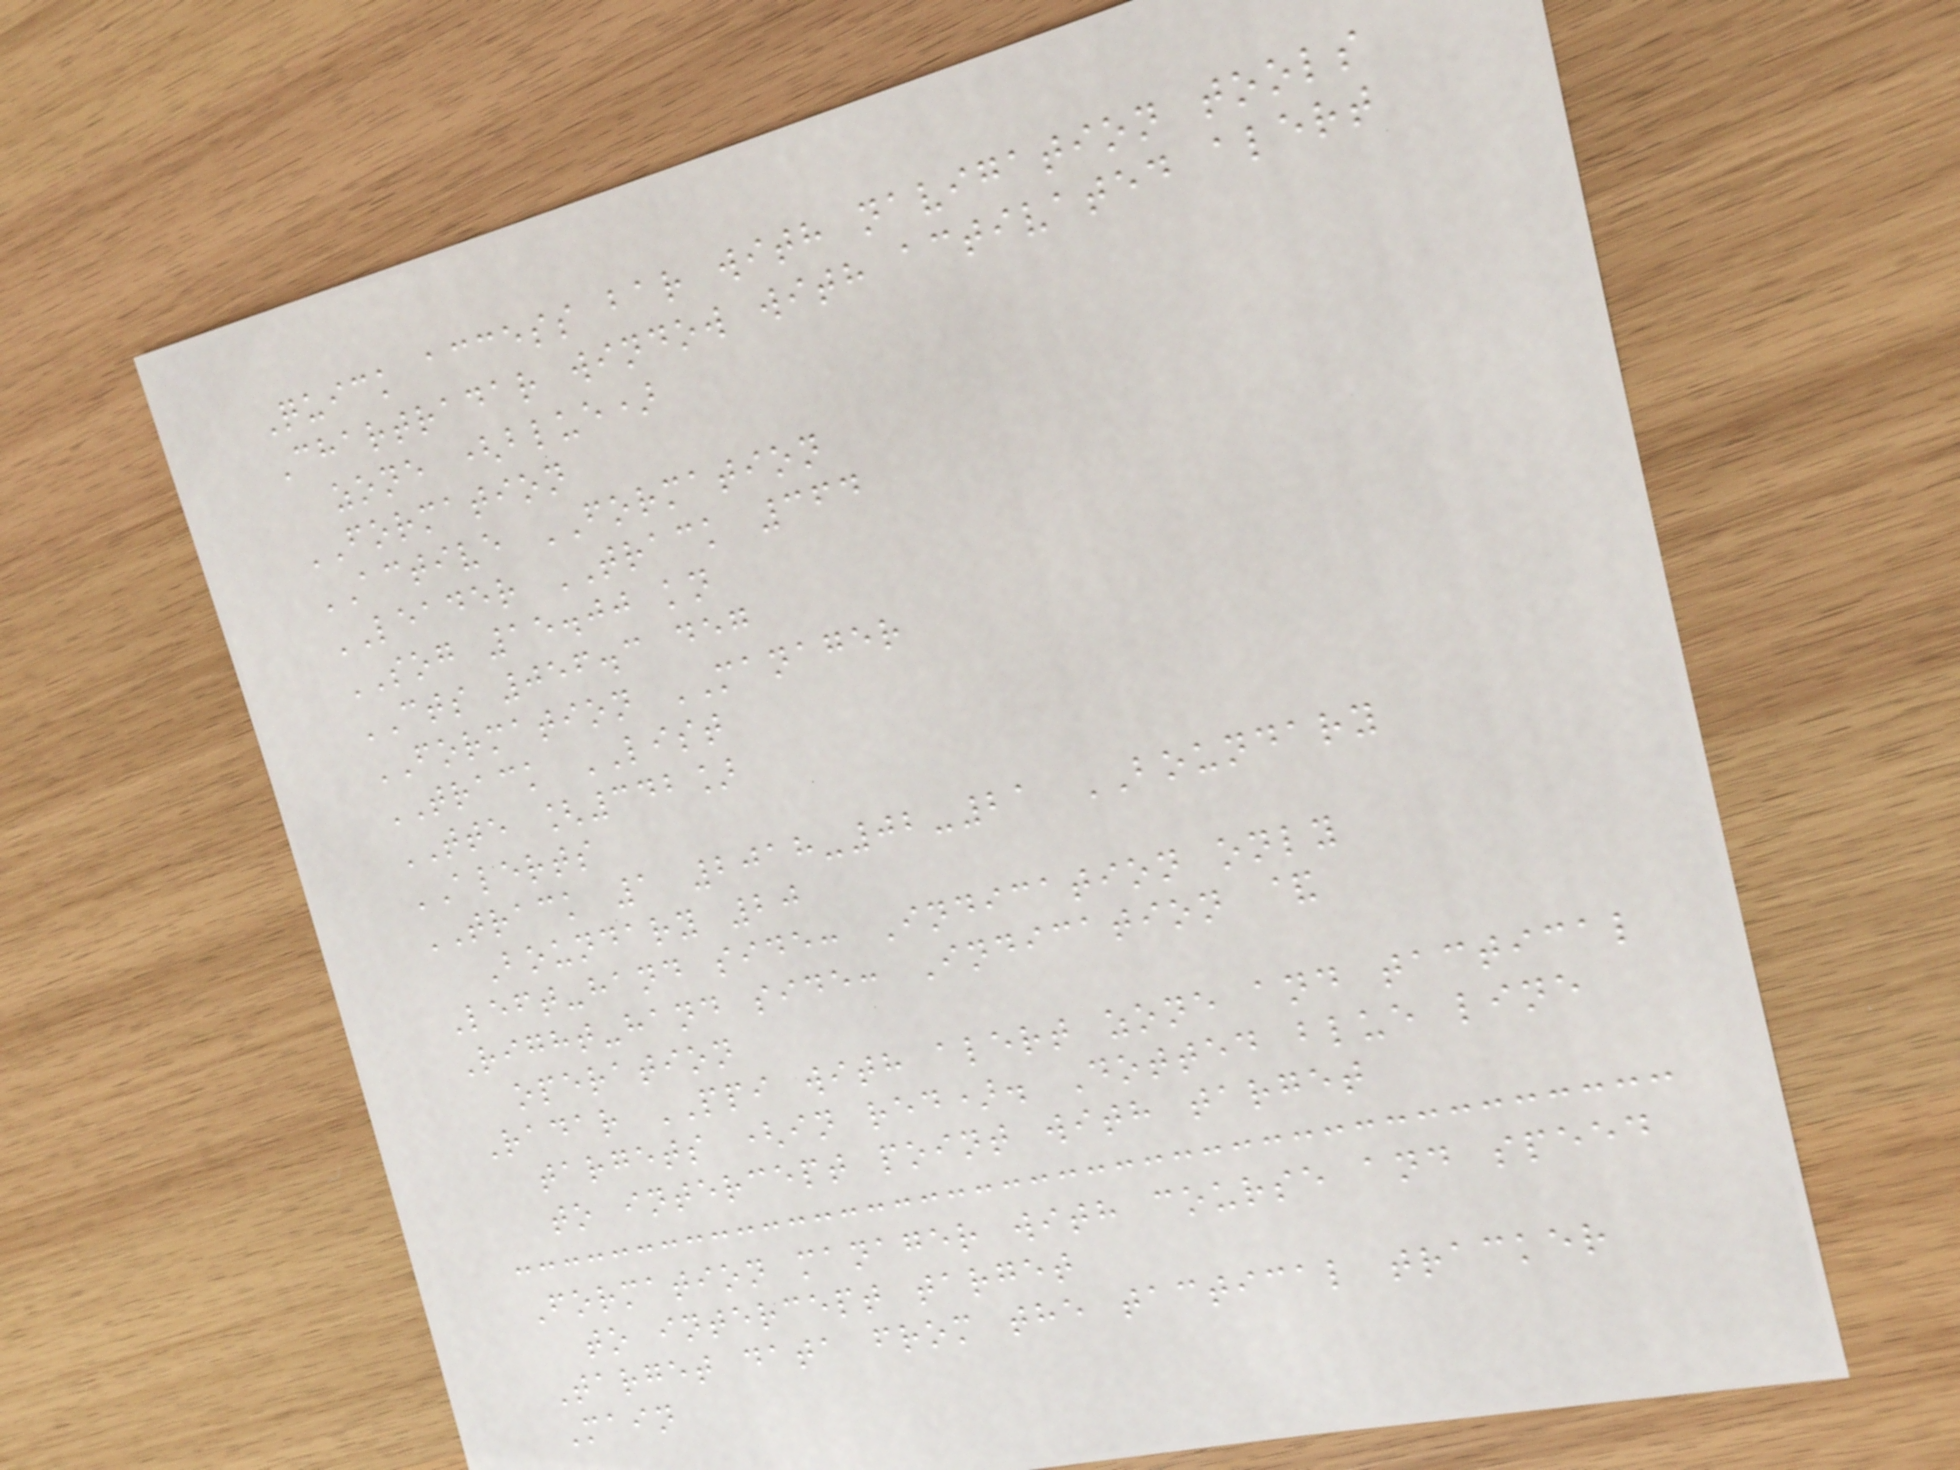Quick access bar with navigation tools
Chartradar window with activated alert
zone (blue)
FORMATION
ACTIVE FORMATION
LEADER TRACK 364
SOG 15.00 kn
CTS 056.3 deg
FORMATION MANAGER
TRACK LIST
TTE [342]
ALERTS
TRACK 1 2018-02-21 BOUNDARY
Boundary 20
Left-hand side: Indication only
Right-hand side: Indication &
operation
Radar PPI with alert zone and tactical
targets (in red). Dotted blue line
to intercept point with target
Formation manager with course and speed
to intercept target
Target data from the tactical tracker
Main
